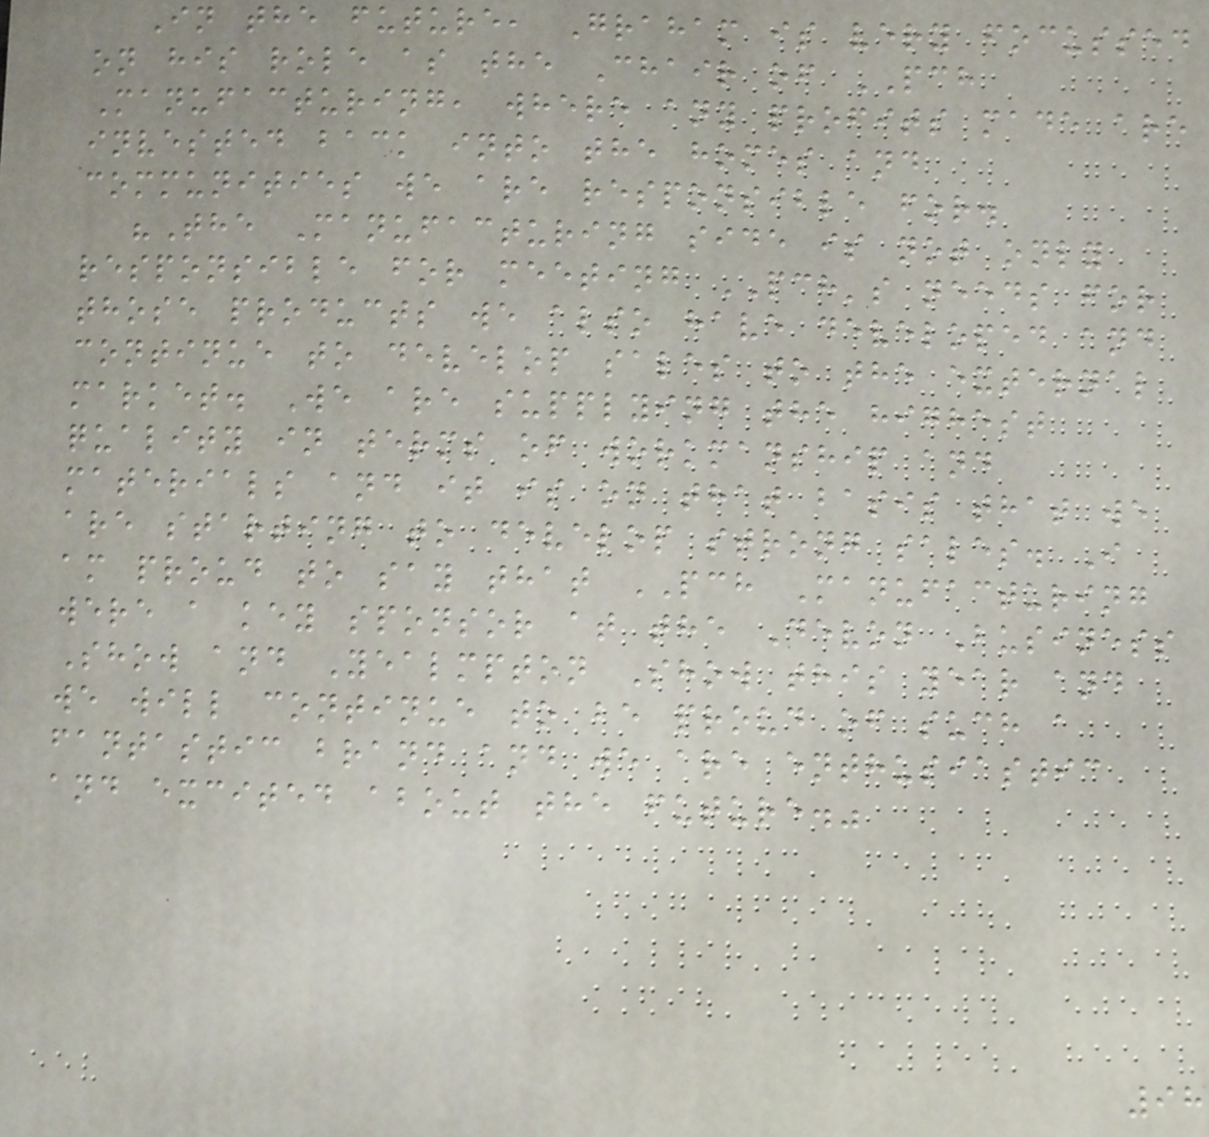In the future, Graham is very focussed
on his role as the Chair of PCH
Manufacturing, where any profits made are
invested back into the homes and
communities we are responsible for.
"The Manufacturing side is not only
responsible for meeting PCH's needs for
those products we also have developed and
continue to develop sales to the external
market. We are supplying the highest
quality in terms of workmanship and
materials and it is on that basis that we
are starting to develop strong sales. I
am proud to say that PCH Manufacturing
were a key sponsor at the Devon Business
Show and Yealmpton Show this year and
we will continue to be proud of such a
fantastic brand and we are enthusiastic
and excited about the future."
98
